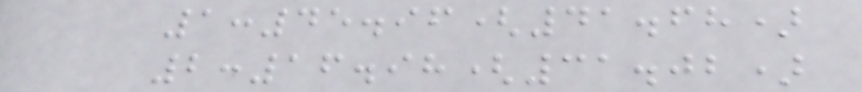1:45.96(41.68)
2:16.98(31.02)
